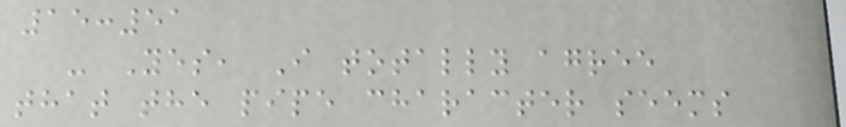15:51
- Yes, I totally agree
that the pipe character seems
